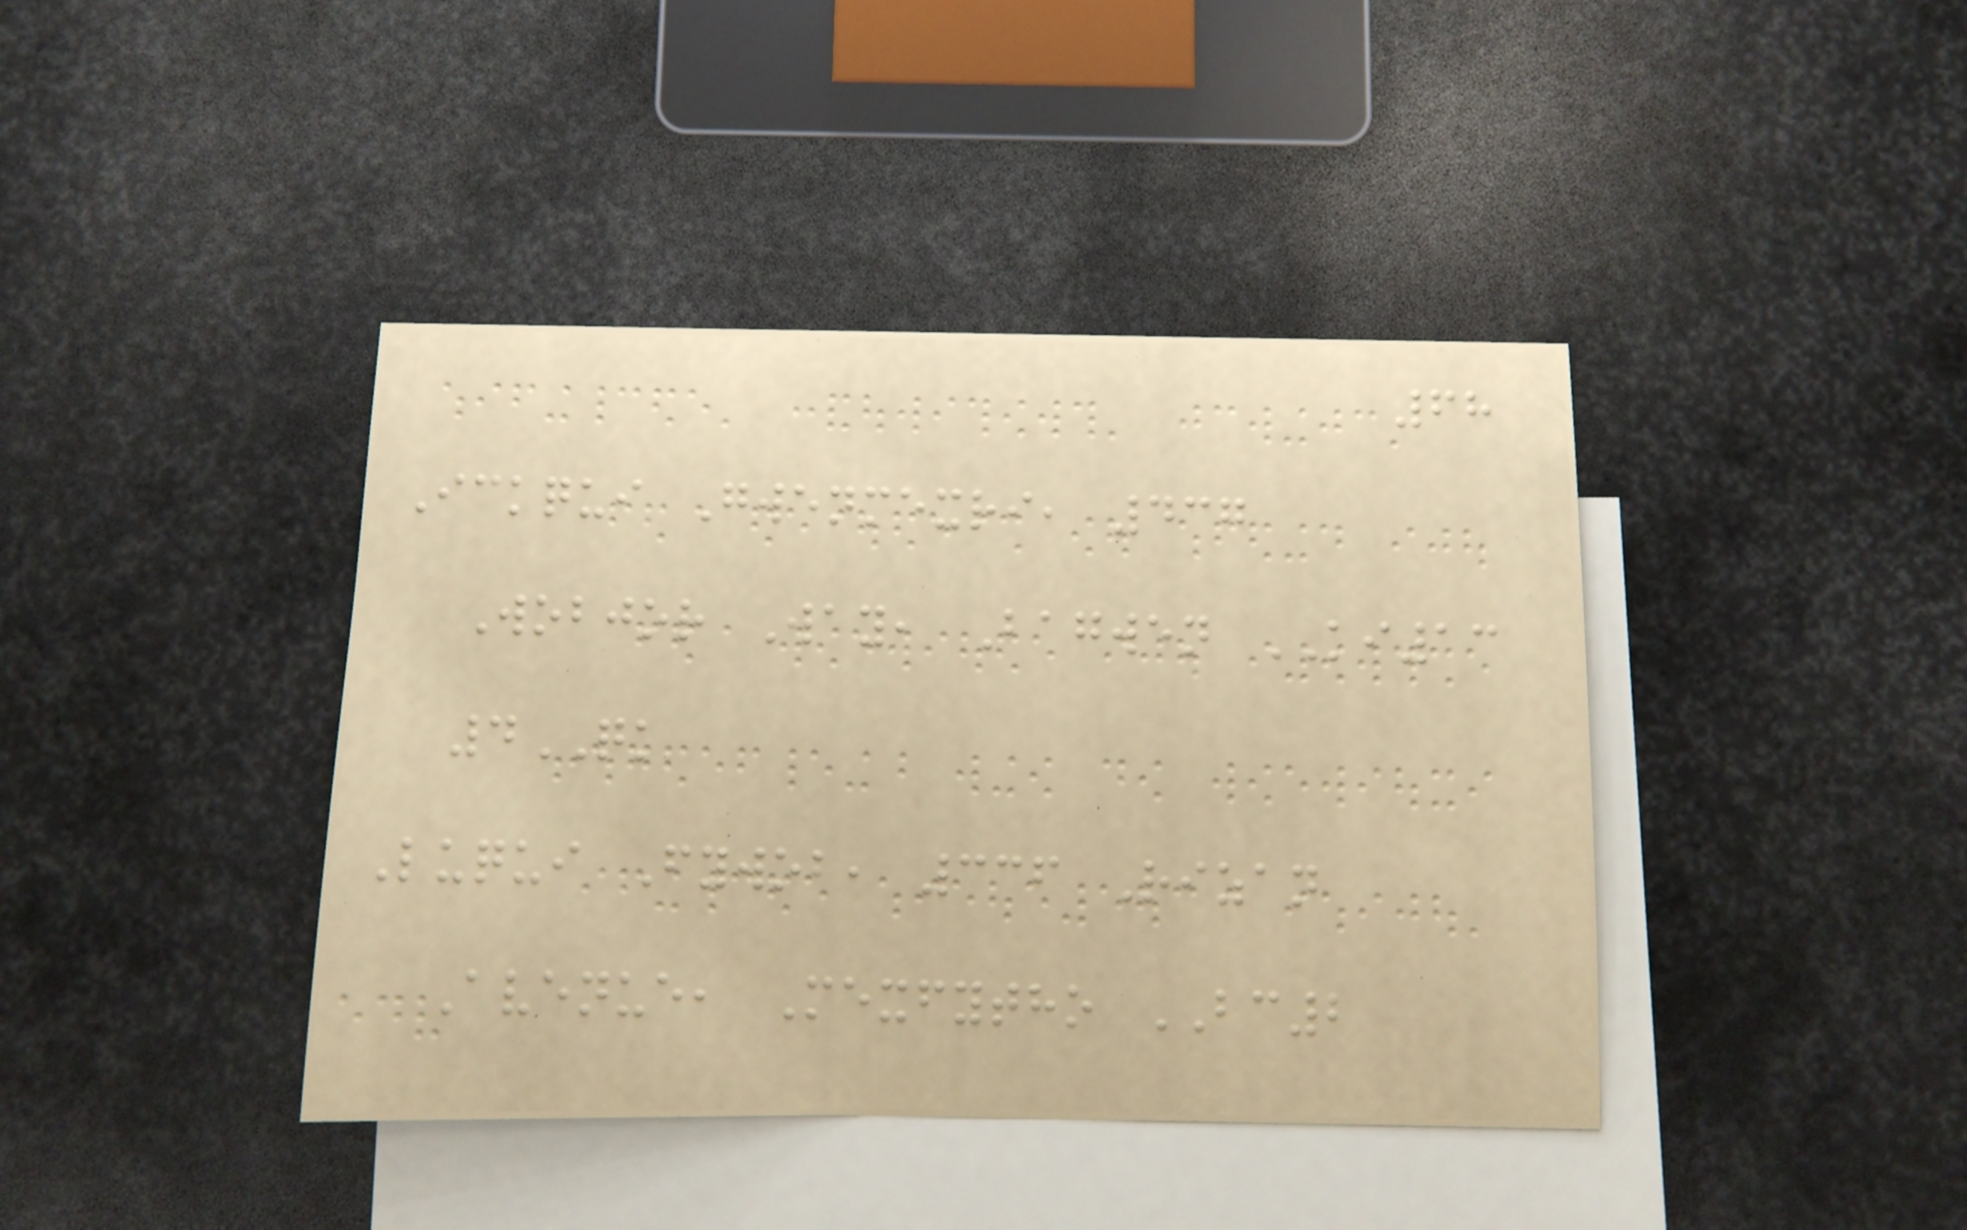68
Ickqui Gwenmexri, 437
Wobjor Way, Bagwen KI13
4QK
Luqui Fywob, 336 Rizan
Avenue, Mexfytho BC2
